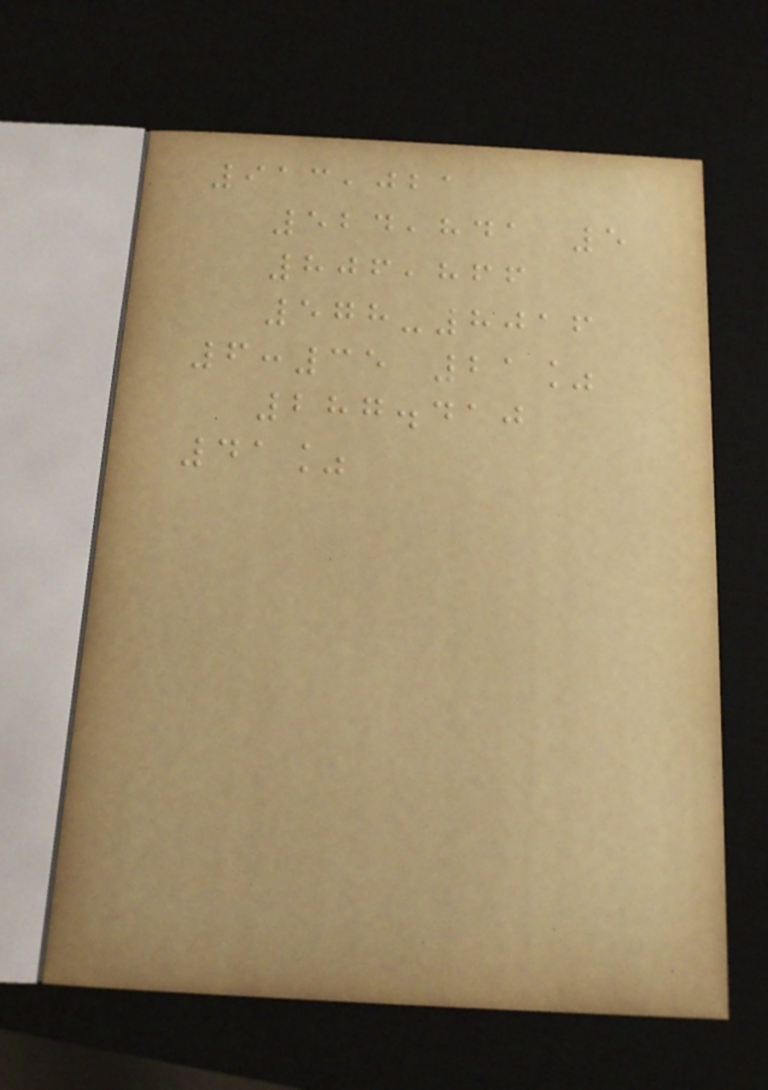913,021
524,841 5
806,866
578-8016
6:35 21%
287.410
41%
